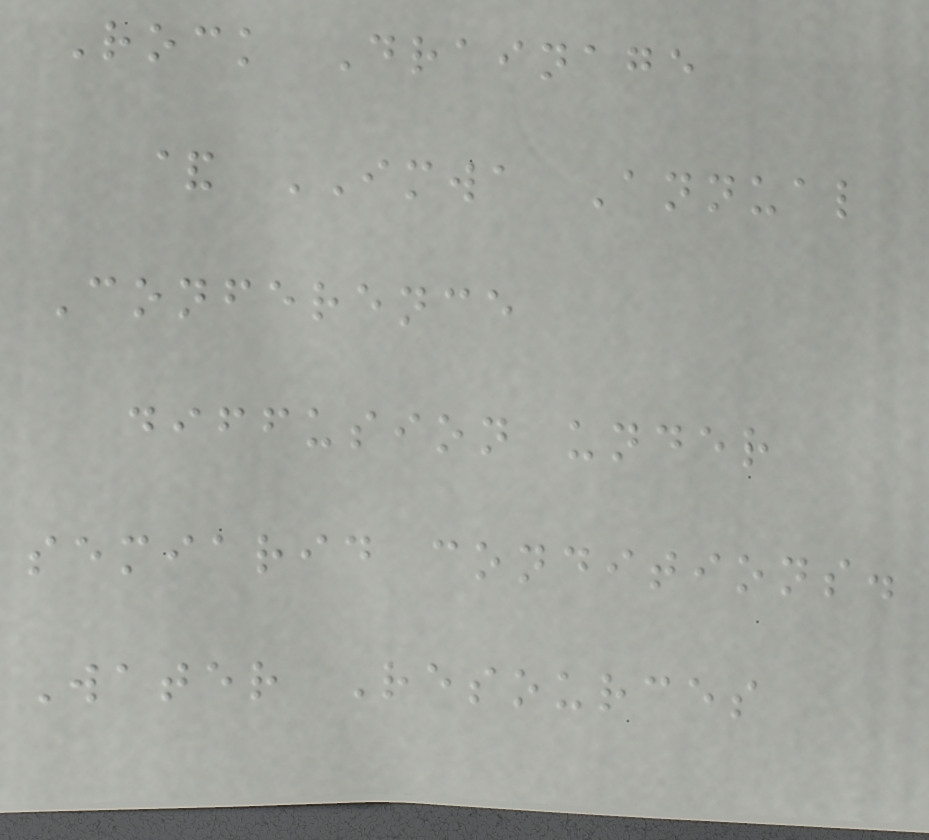Rock Drainage
& IMWA Annual
Conference
diffusion under
semiarid conditions.
Water Resources
